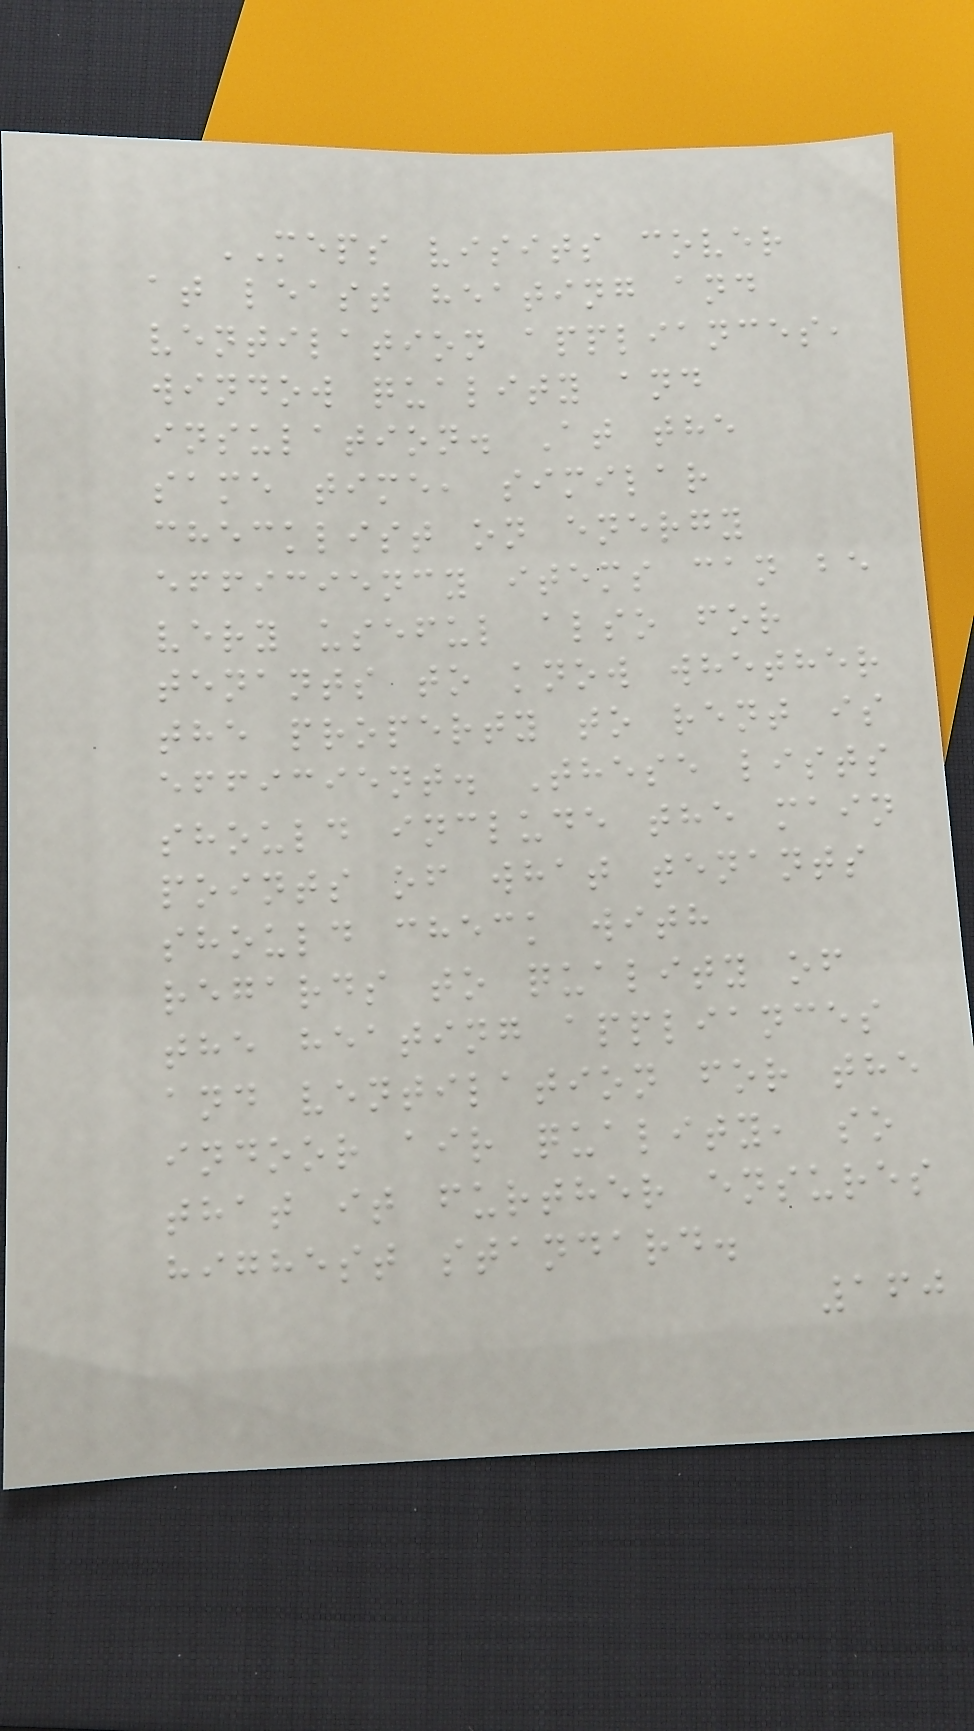MEPS visits cover
at least heating and
ventilation appliances,
window quality and
insulation. At the
same time, similar
checklist on energy
efficiency items can be
very useful also for
tenants to know whether
the property to rent is
efficient. These lists
should include the main
points of what tenants
should check with
regards to quality of
the heating appliances
and ventilation for the
indoor air quality, so
that it further ensures
highest standard.
160
